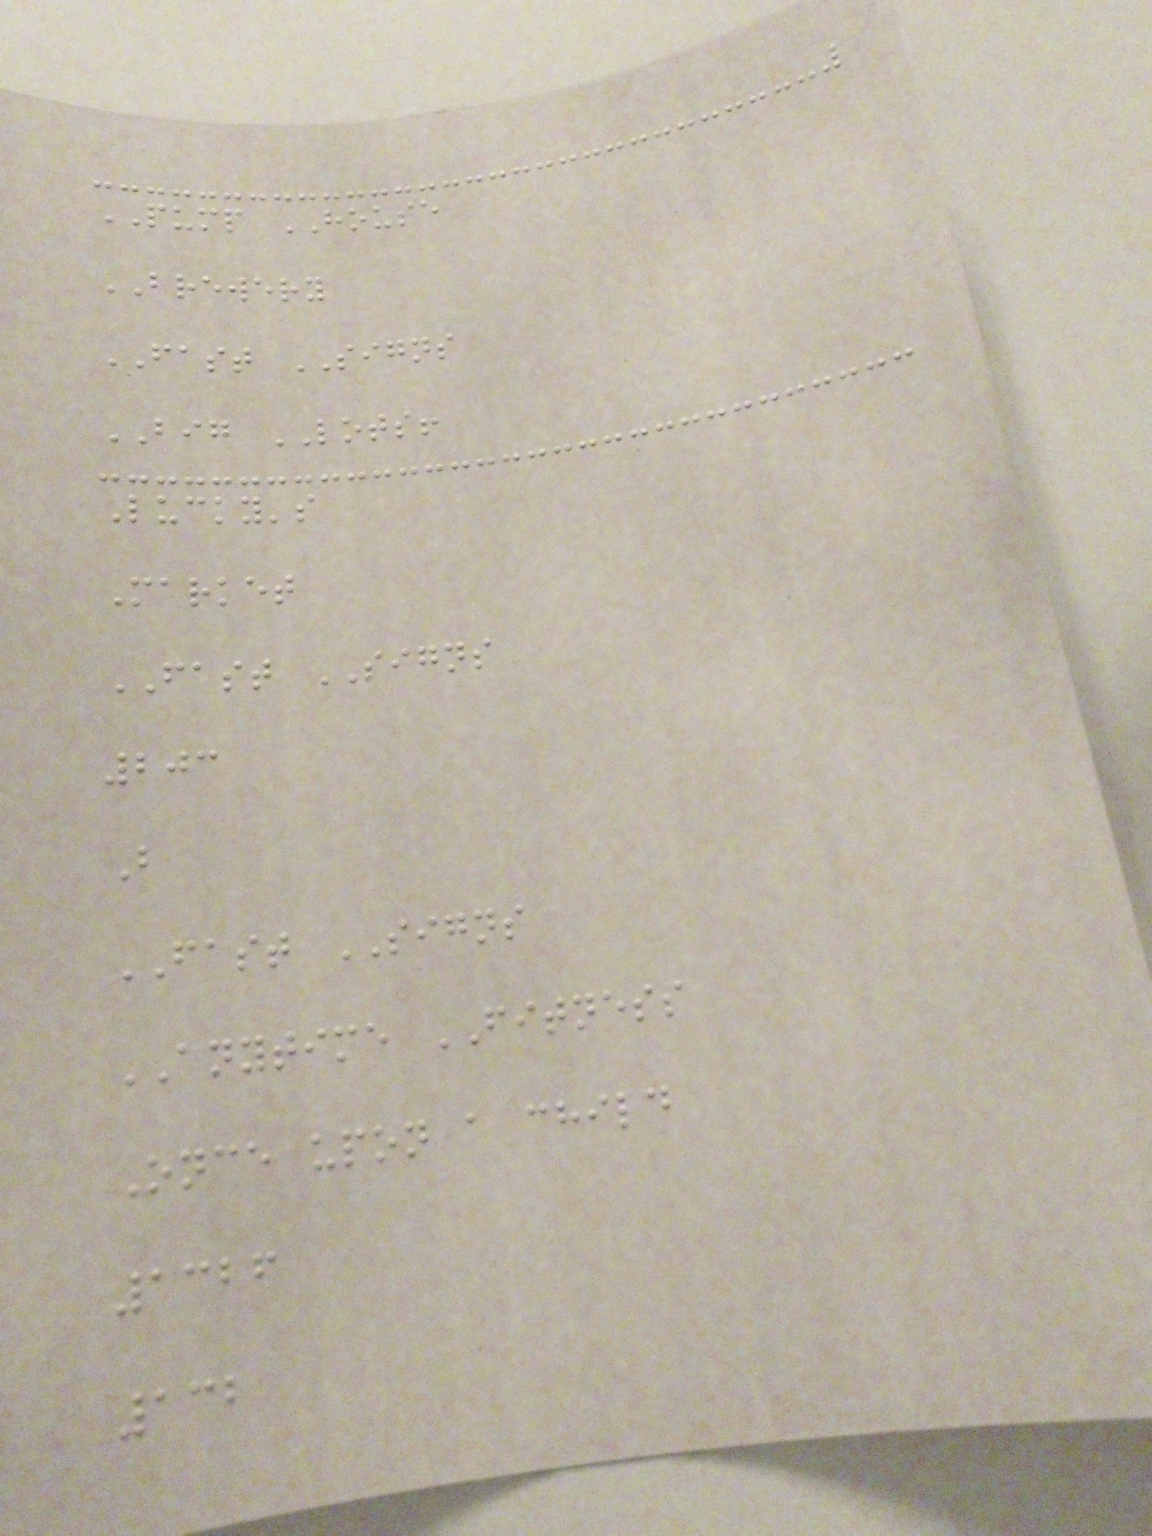PUMP HOUSE
BREWERY
FAST SIGNS
BIG LOTS!
Lucky's
Market
FAST SIGNS
203
B
FAST SIGNS
ANYTIME FITNESS
Once upon a child
1326
132
